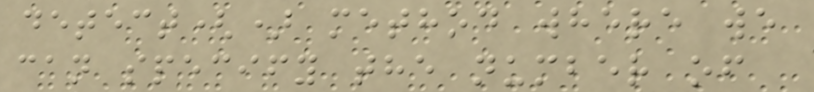detect() method where we
can specify the number of
